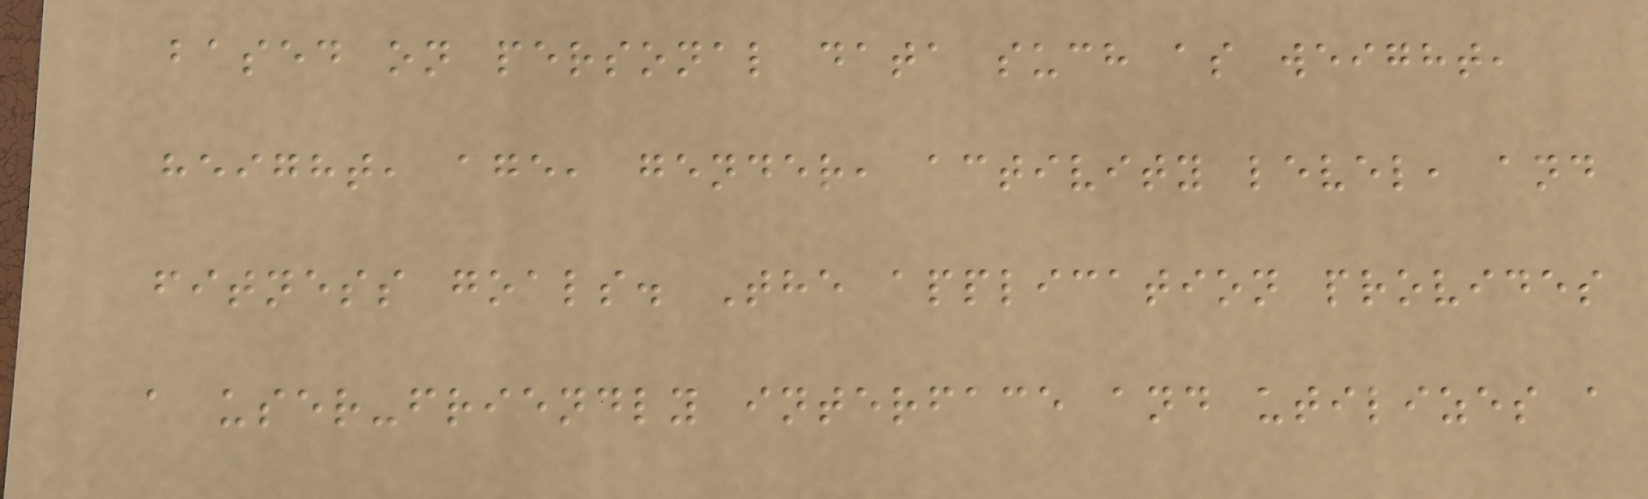based on personal data such as weight,
height, age, gender, activity level, and
fitness goals. The application provides
a user-friendly interface and utilizes a
